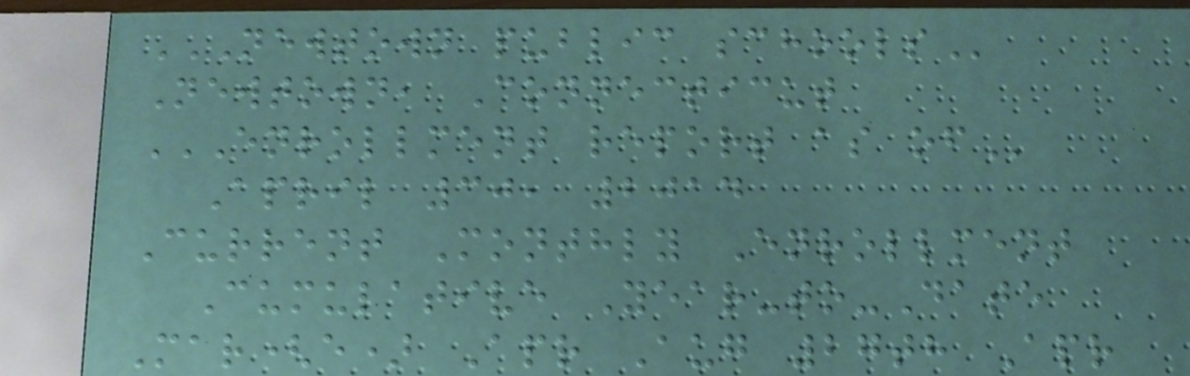NEWTOWN PUBLIC SCHOOLS
Newtown, Connecticut
ENROLLMENT REPORT AS OF
April 30, 2014
Current Monthly Enrollment
Cumulative Year-to-Date
Mar(e) Apr Aug 27th Apr
